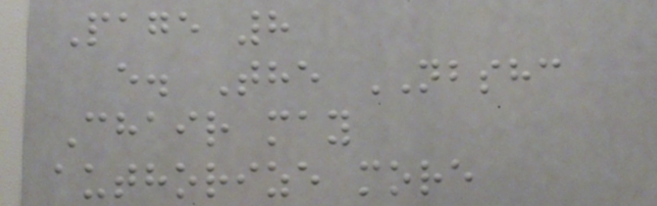Page 8
e. The NBSHC
Chair may
authorize more
